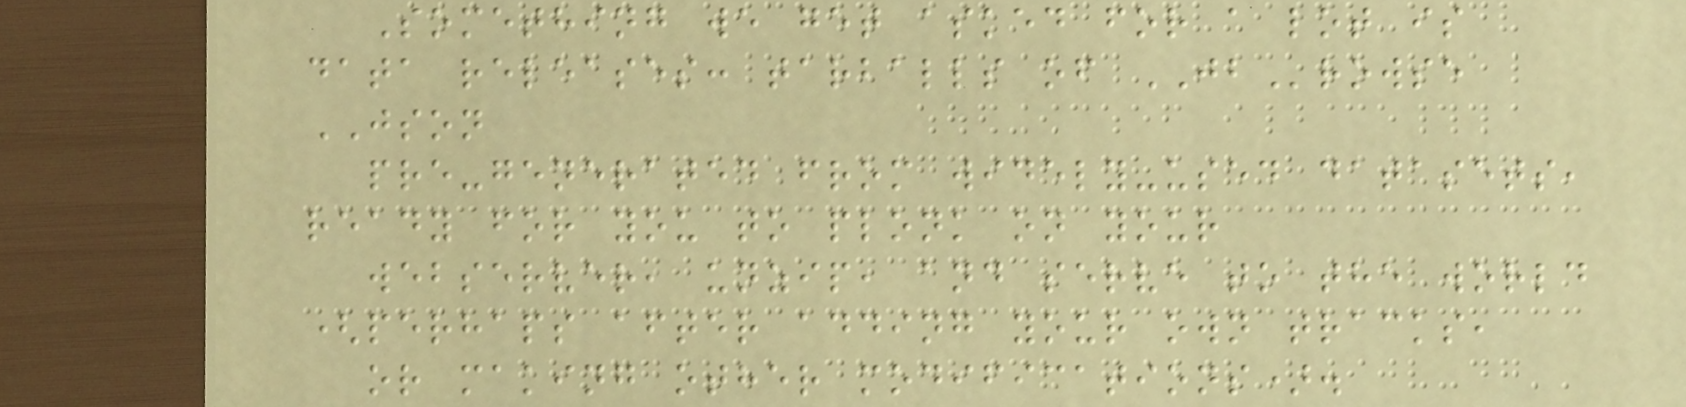Something we get asked for a lot is
data releases: tarballs of JBrowse
JSON
pre-generated from widely-used datasets,
ready for you to plonk on your
webserver, unzip, and serve to the world
(perhaps after adding your own tracks,
or making other modifications).
